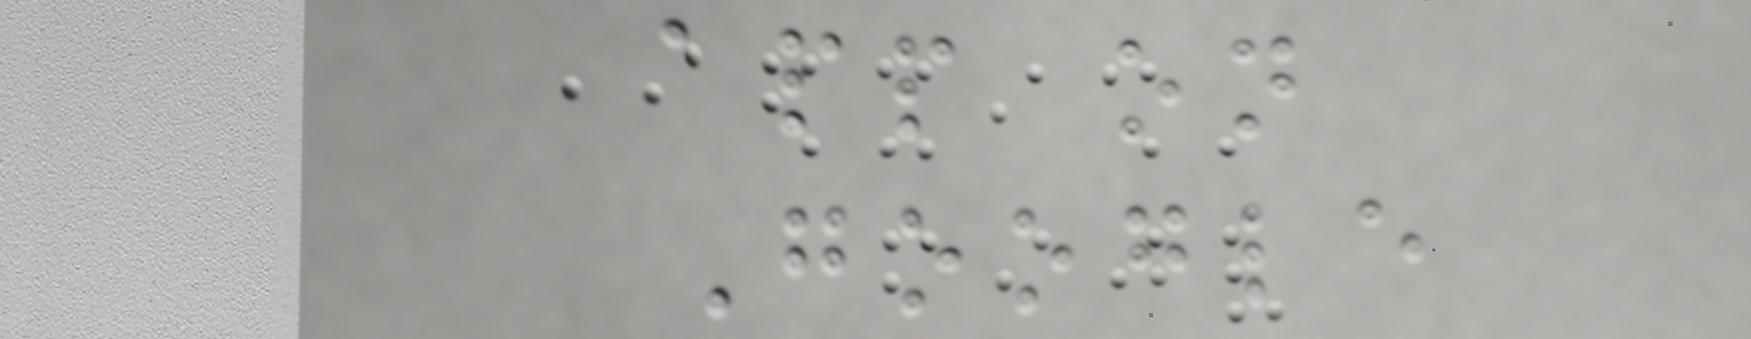app on
Google
